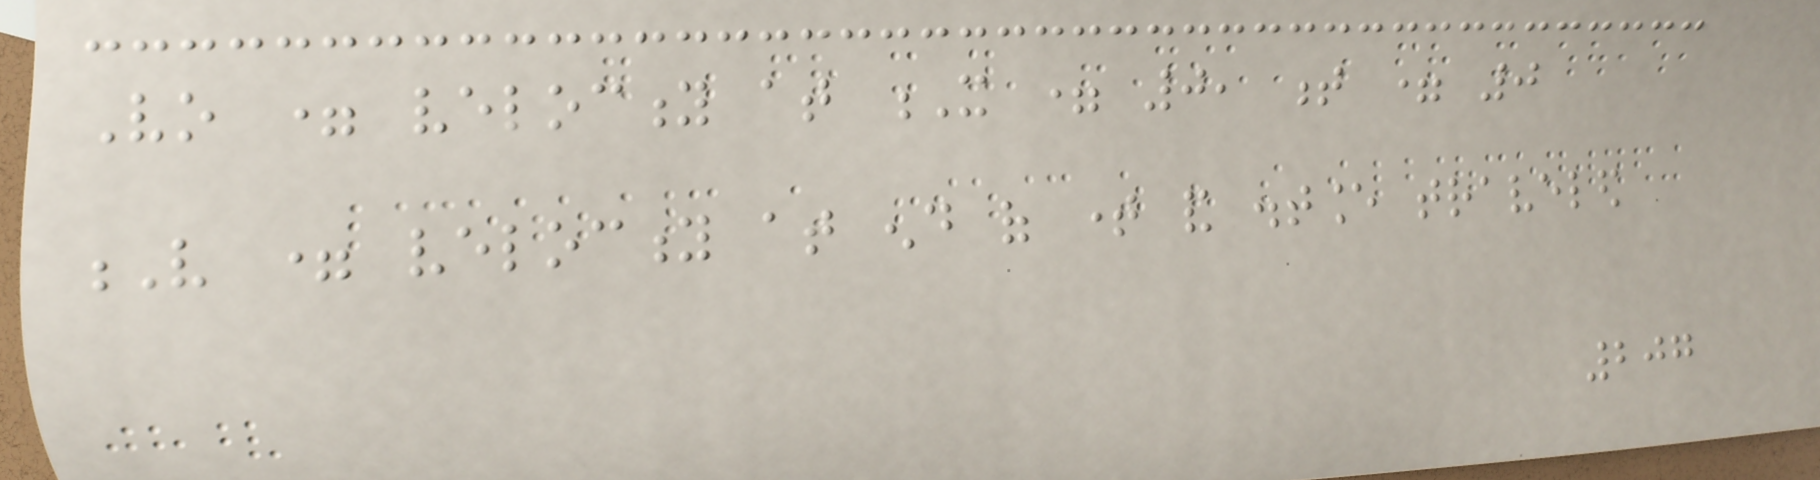Vo = velocity at X = 0, t = 0
V = velocity at end of time and distance traveled
207
